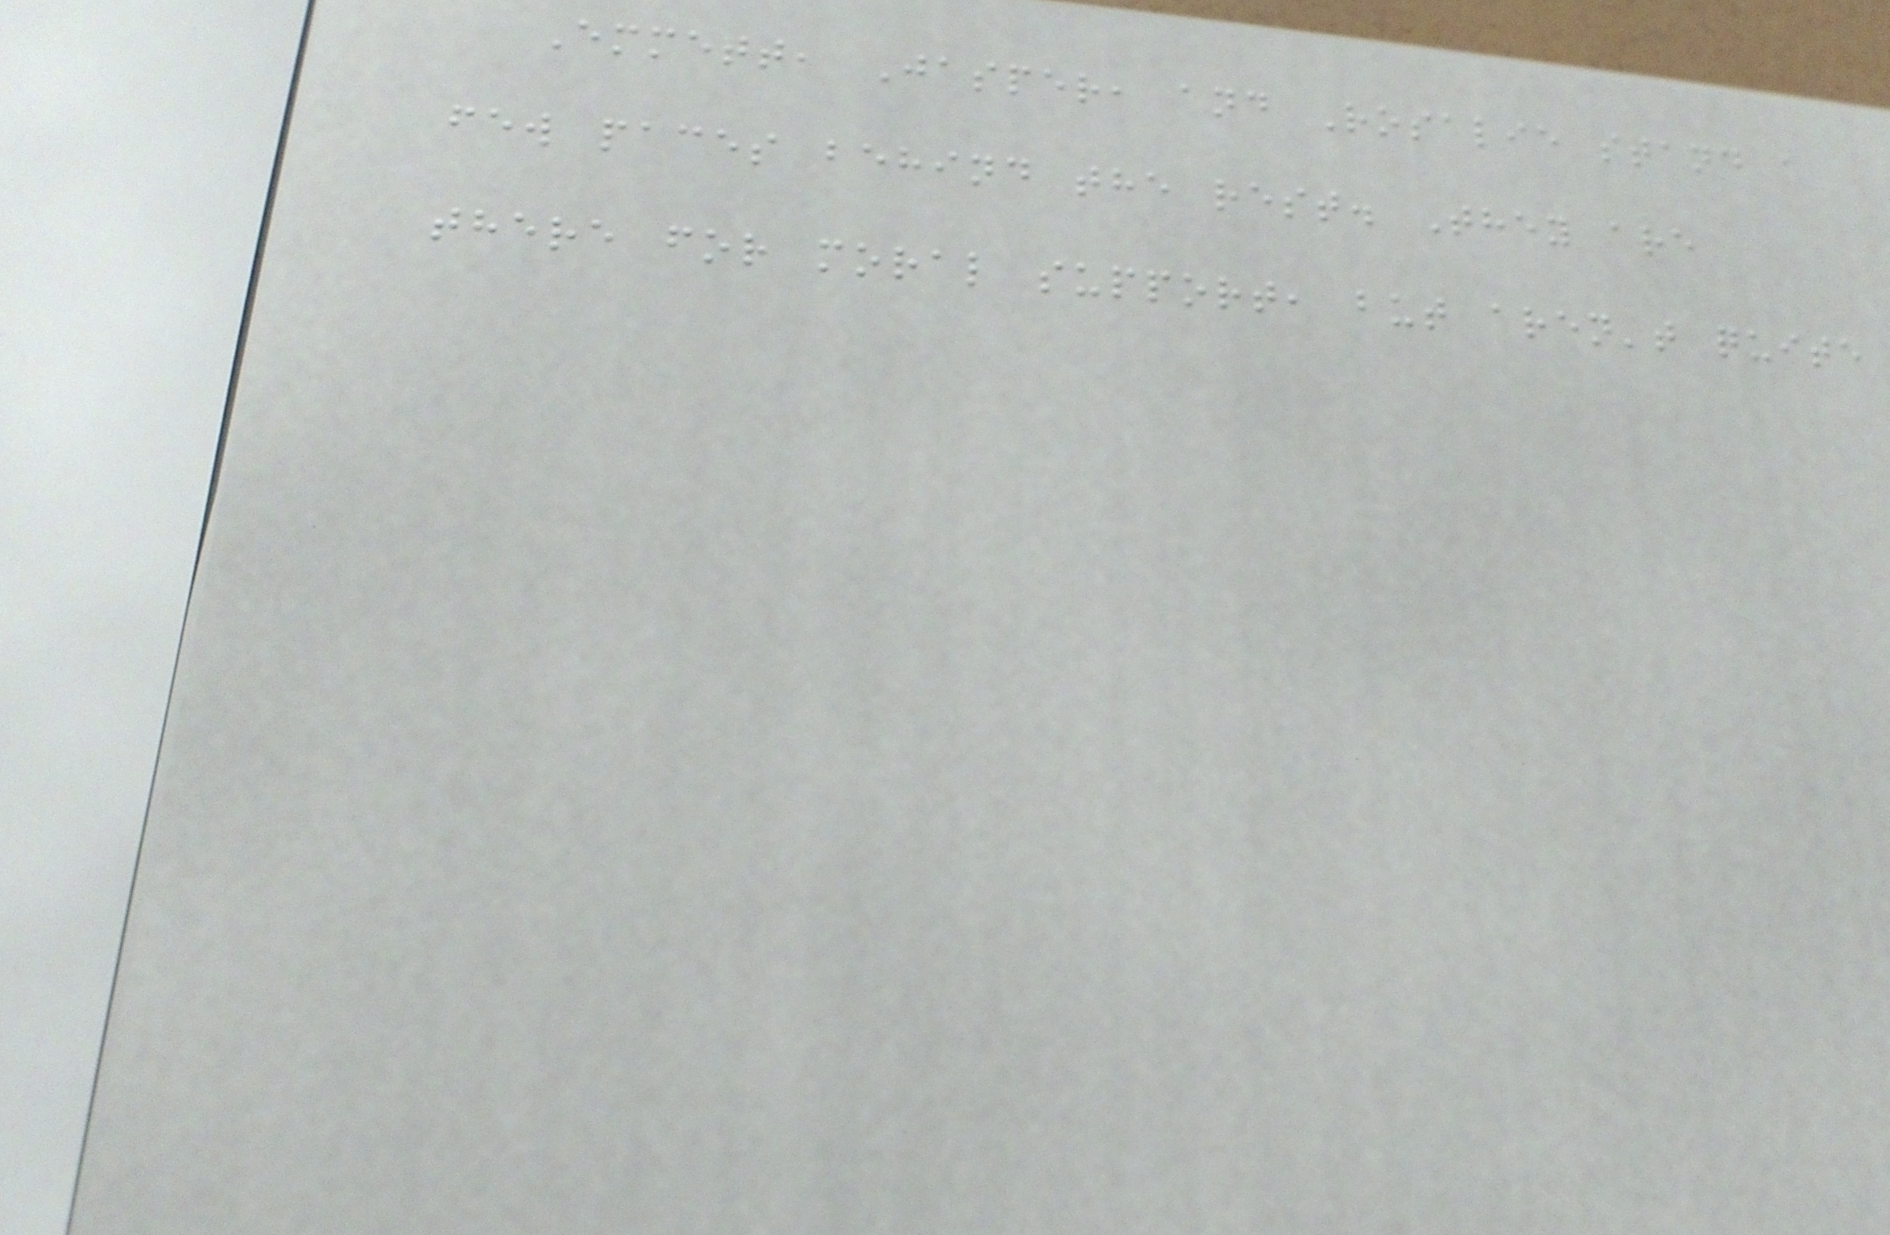Emmett, Jasper, and Rosalie stand a
few paces behind the rest. They are
there for moral support, but aren't quite
